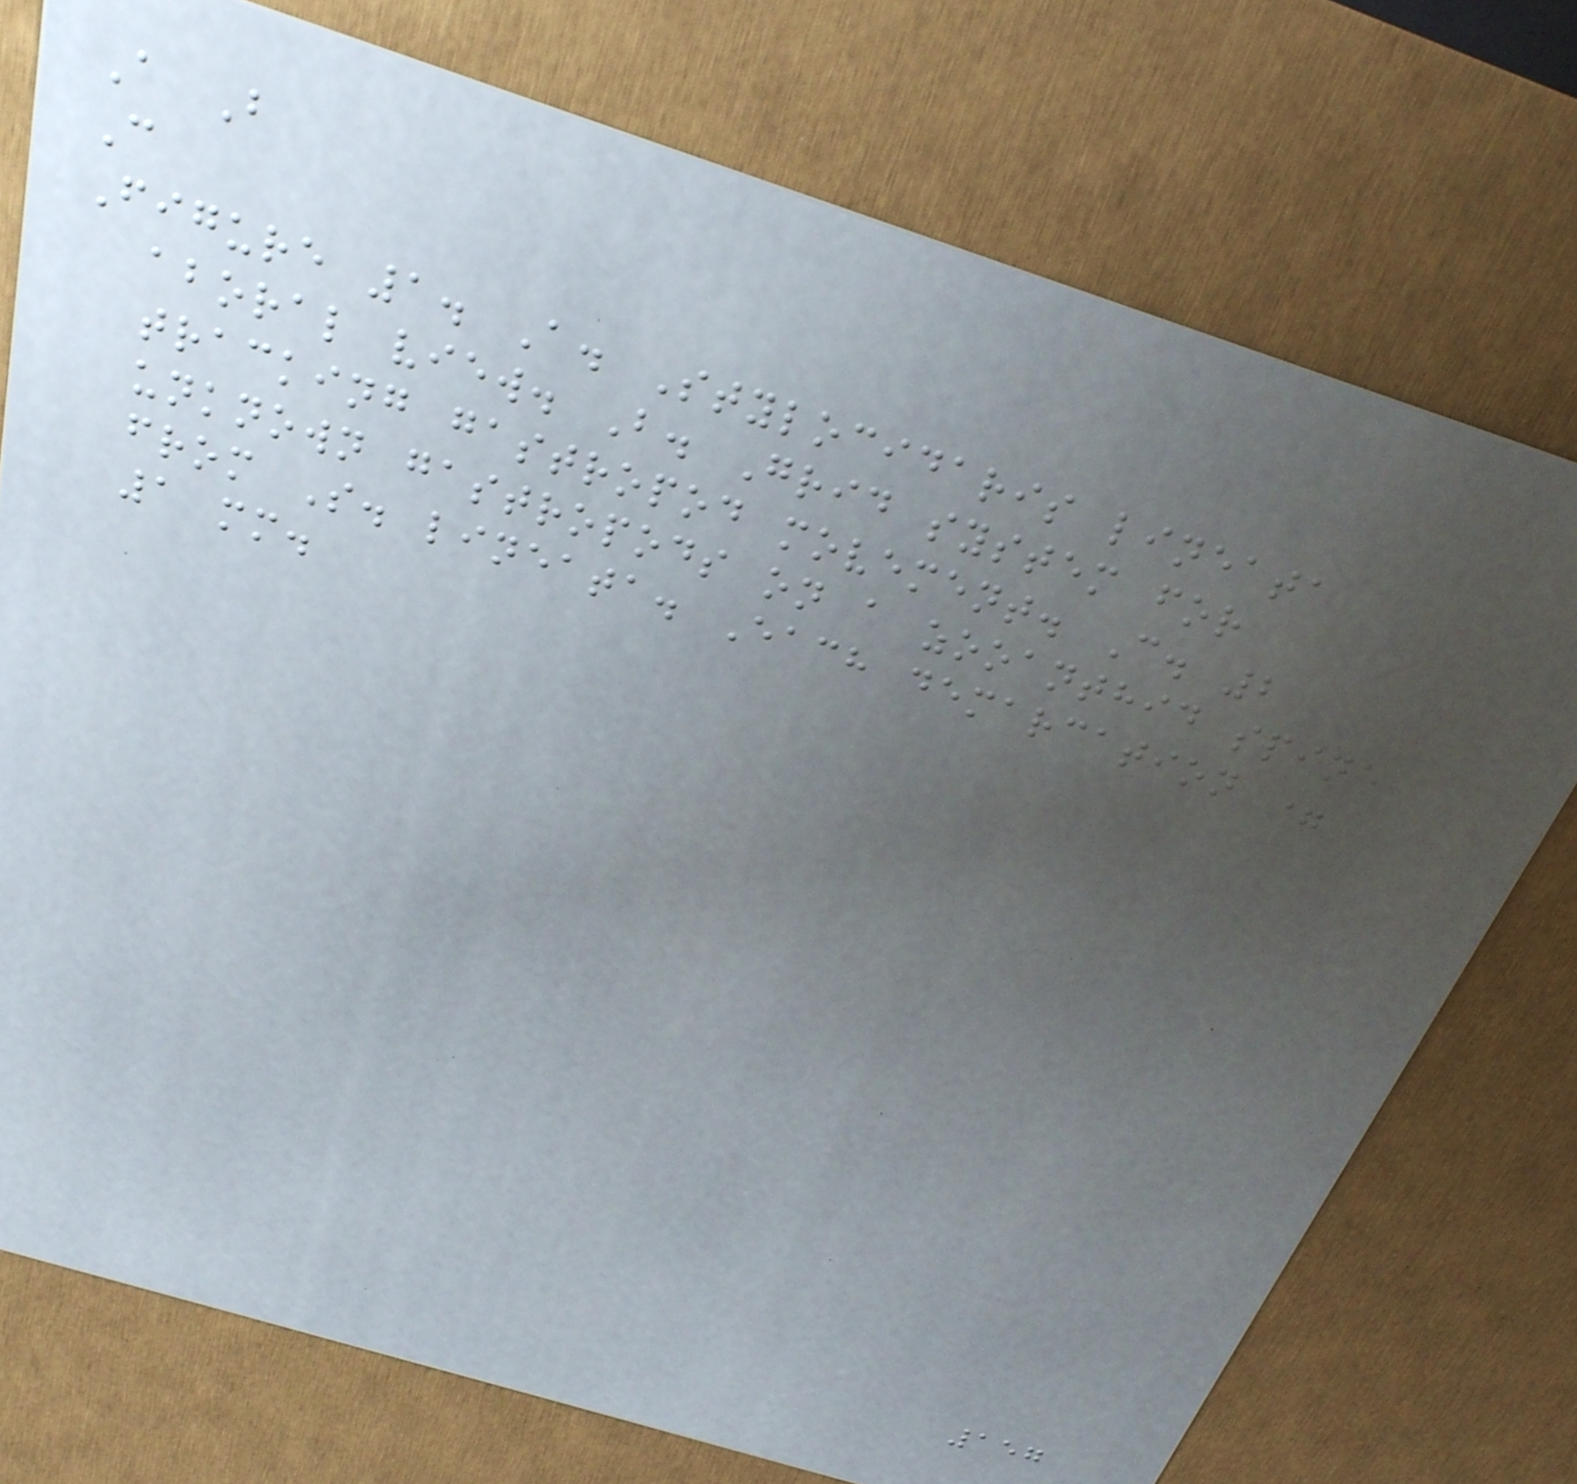A B
C
Figure 1. A. Stylocidaris lineata
aboral view. B. Grid system for
tracking gastropod movement. C. 2
unknown gastropods on a zooanthid spine
from S. lineata. Each demarcation =
1 mm.
157
